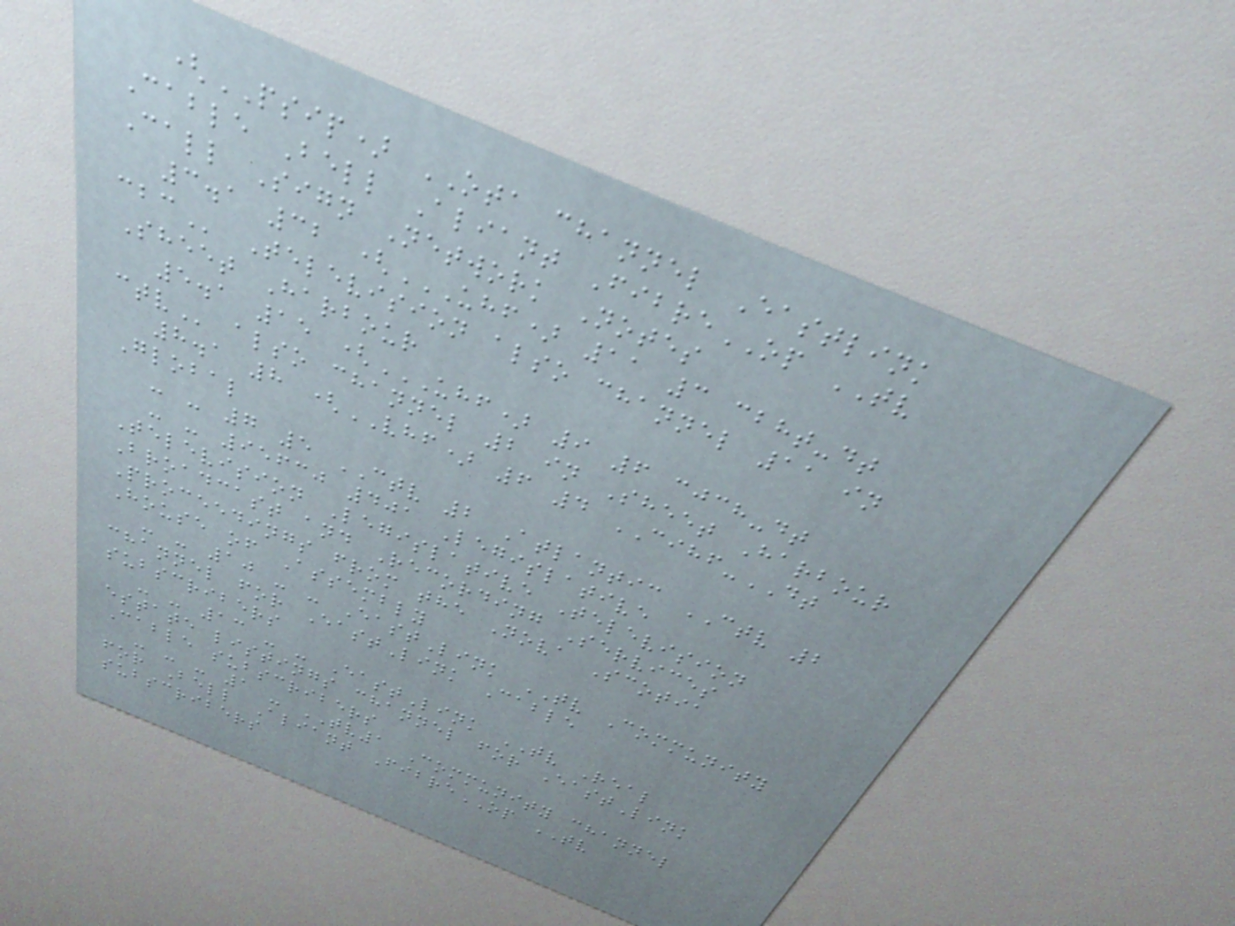(PSIP) OTA channel Eastlink
Cable Bell Aliant FibreOP TV
Call Sign Network Notes
3.1 32 (UHF) 11 3 CBHT-DT
CBC Television also channel 11 in
Sheet Harbour
5.1 15 (UHF) 9 6 CJCH-DT
CTV also channel 2 in Sheet Harbour
8.1 8 (VHF) 6 4 CIHF-DT
Global
- - 7 5 CTV 2 Atlantic CTV 2
- - 95630 401 Legislative
Television Legislative Television
Broadcast and Recording Services
Proceedings from the Nova Scotia
House of Assembly
- - 10 - - EastLink TV Community
channel for EastLink Cable
subscribers
- - 13 - - EastLink TV Real
estate listings channel for EastLink
Cable subscribers
- - - 1 - TV1 Community channel
for Bell Aliant FibreOP TV
subscribers
